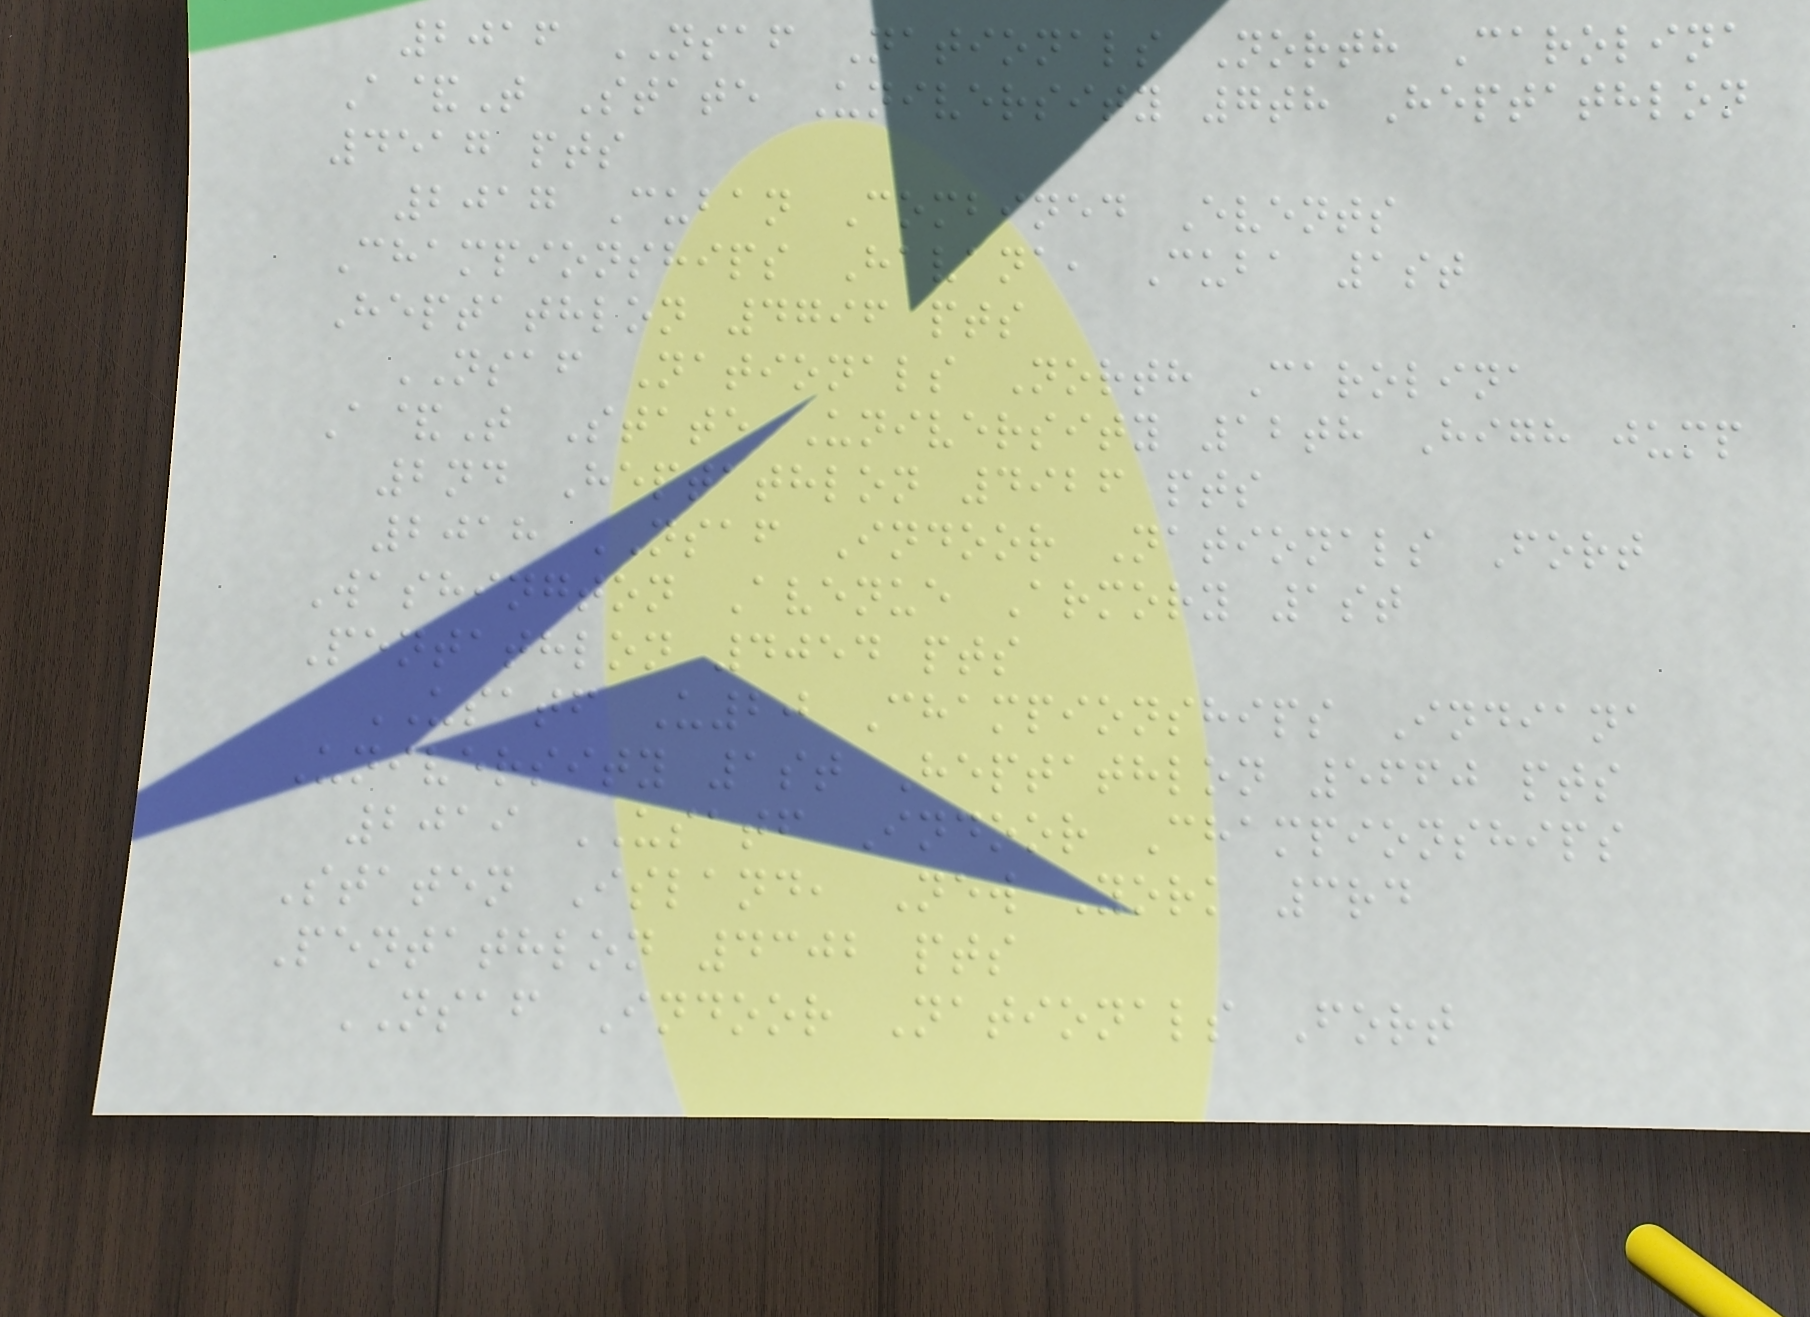2016 NSAF Nationals North Carolina
A&T State University 7th Heptathlon
4517 pts
2017 Cuban Combined Events
Championships Havana, Cuba 1st
Heptathlon 4796 pts
NSAF Nationals North Carolina
A&T State University 12th High jump
2nd Heptathlon 4926 pts
2018 NSAF Indoor Nationals Fort
Washington Avenue Armory 1st
Pentathlon 4054 pts
USATF U20 Championships Indiana
University 1st Heptathlon 5660 pts
2019 USATF Indoor Championships
Staten Island, New York 3rd
Pentathlon 4302 pts
NSAF Indoor Nationals Fort
